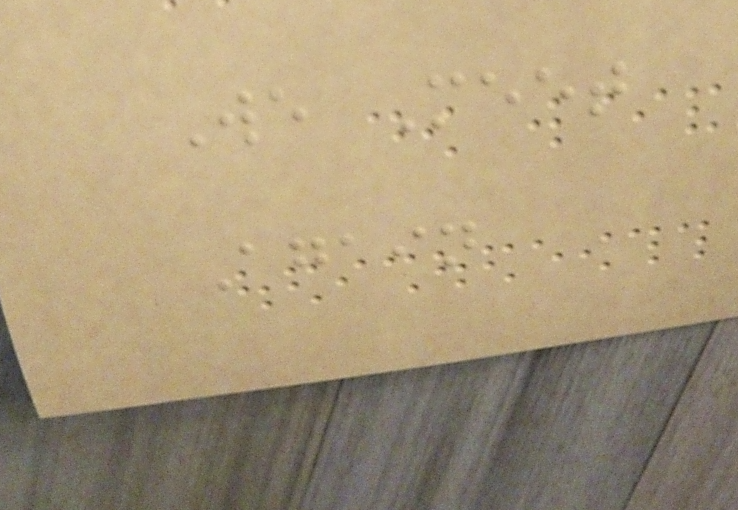We Meet
Again
